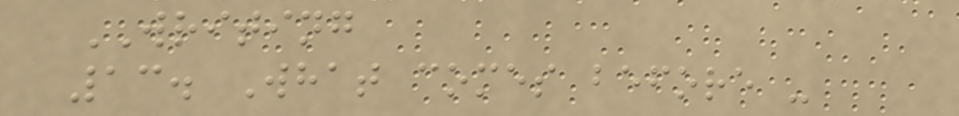WRITING
13. What comes before -
